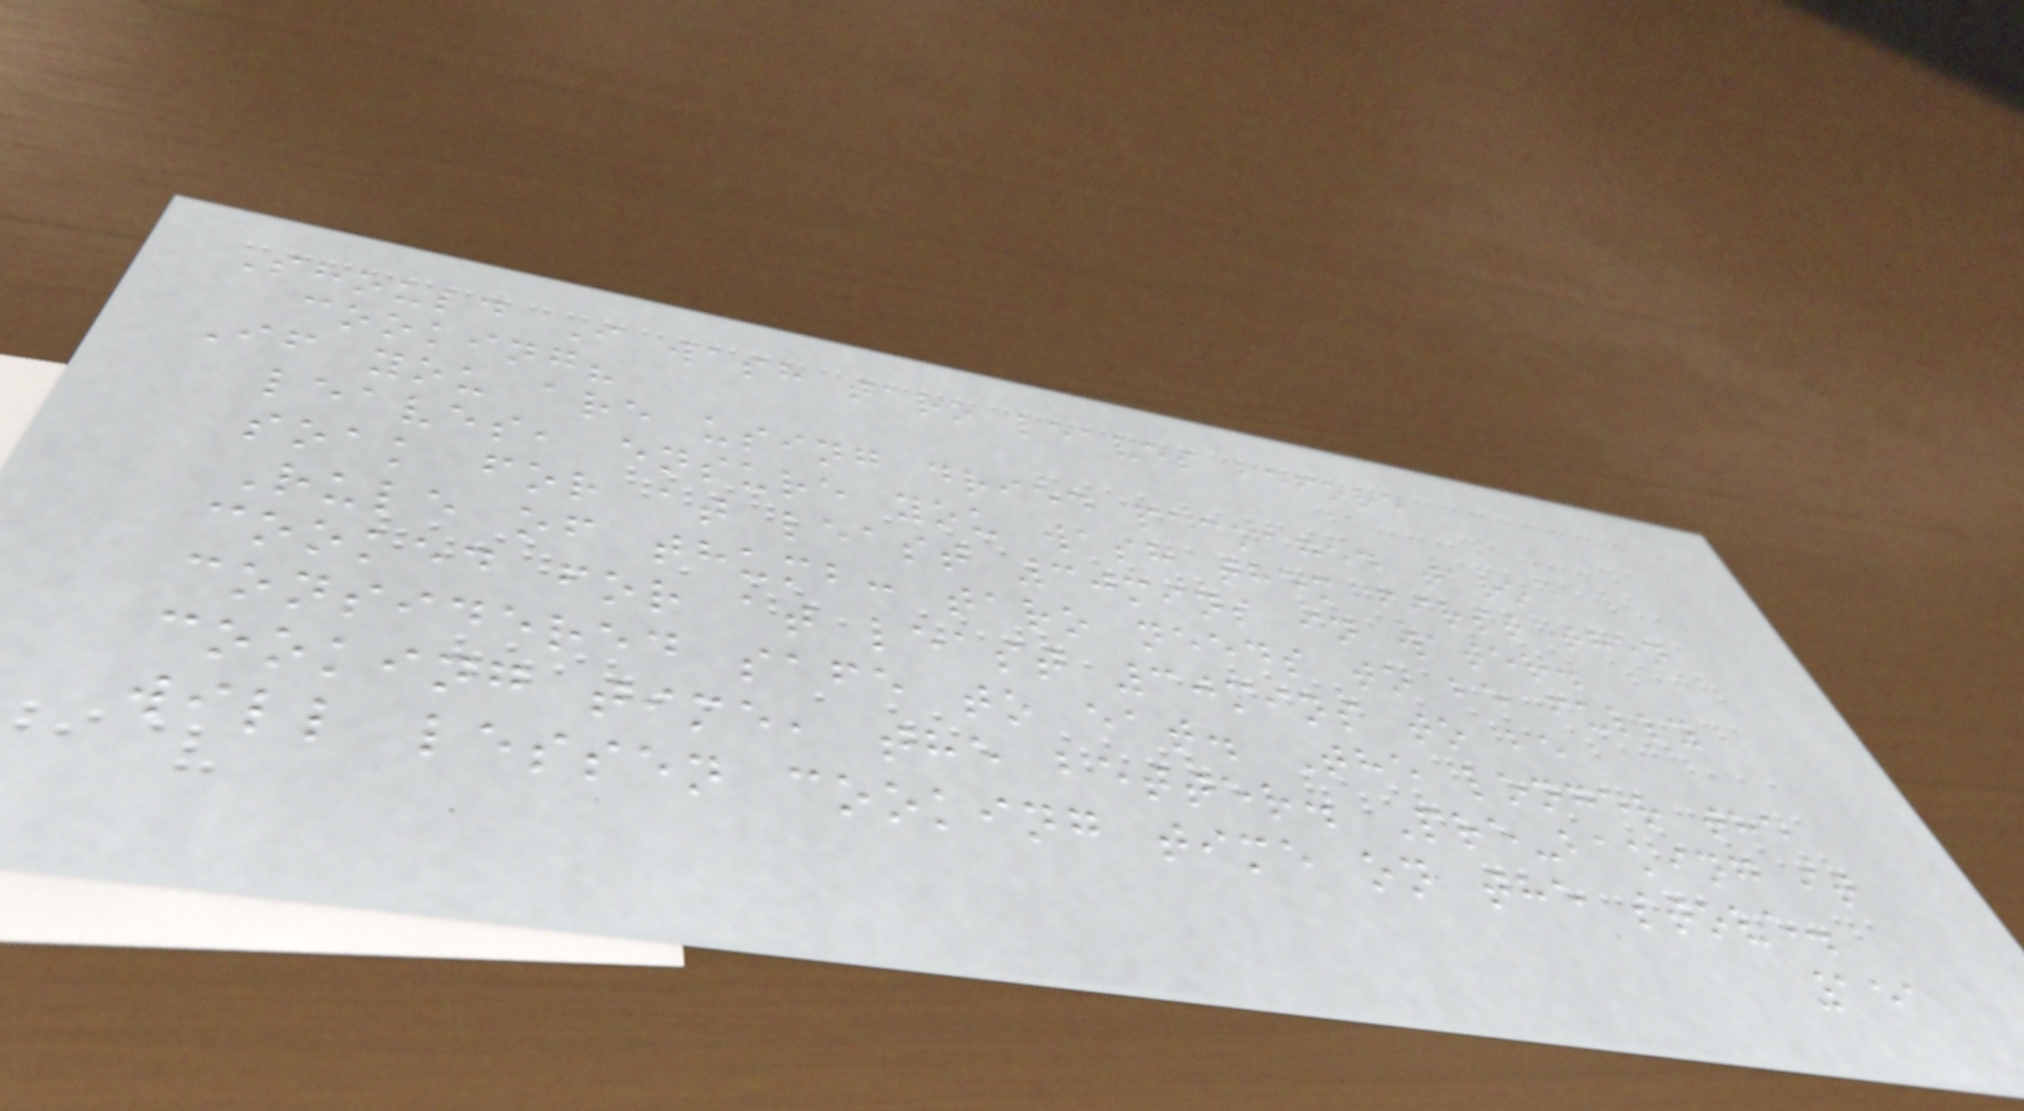Should I wash taro leaves before
cooking?
If you are using dried packaged taro
leaves, ensure you wash them first then
soak for at least 30mins in water.
Rule of thumb: taro needs to be fully
cooked for at least 30mins to be
considered safe to eat. The longer the
cooking time, the better. Pre-baking it
will lessen cooking time on the stove.
151
